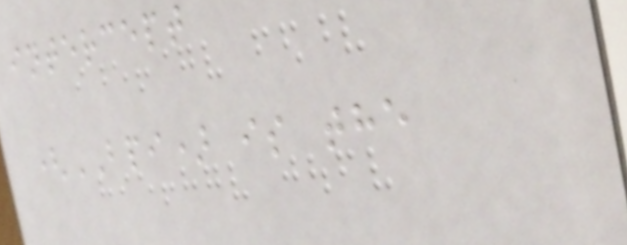intercept
(BPI) is the
